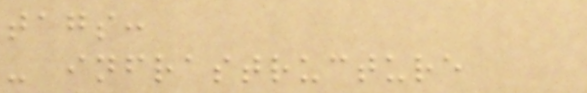tags:
- infrastructure
